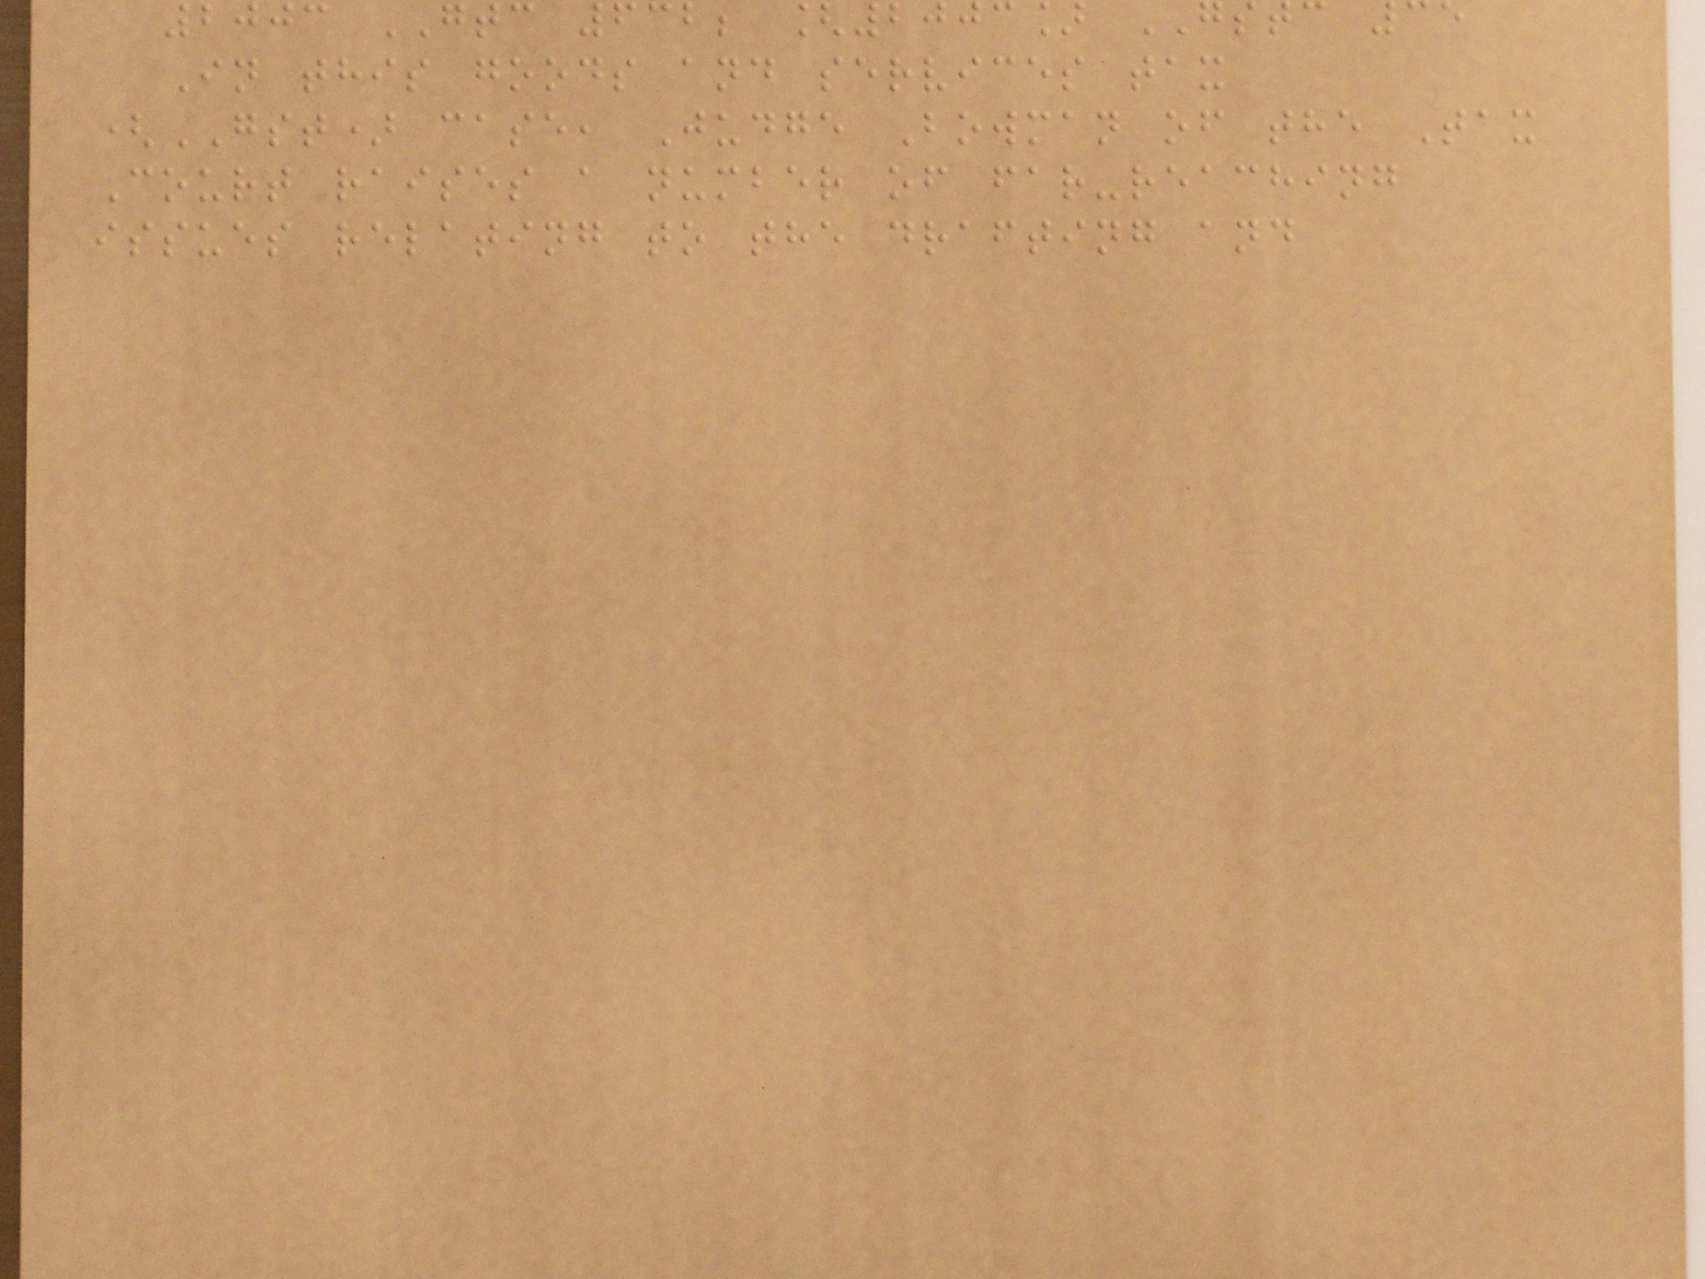2003 GTC 632; [200
In this goods and services tax
(GST) case, Judge Bowman of the Tax
Court raises a number of far-reaching
issues relating to the drafting and
